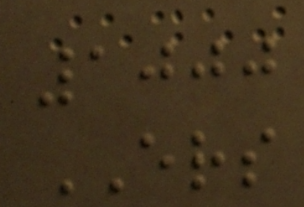1000
ERS
